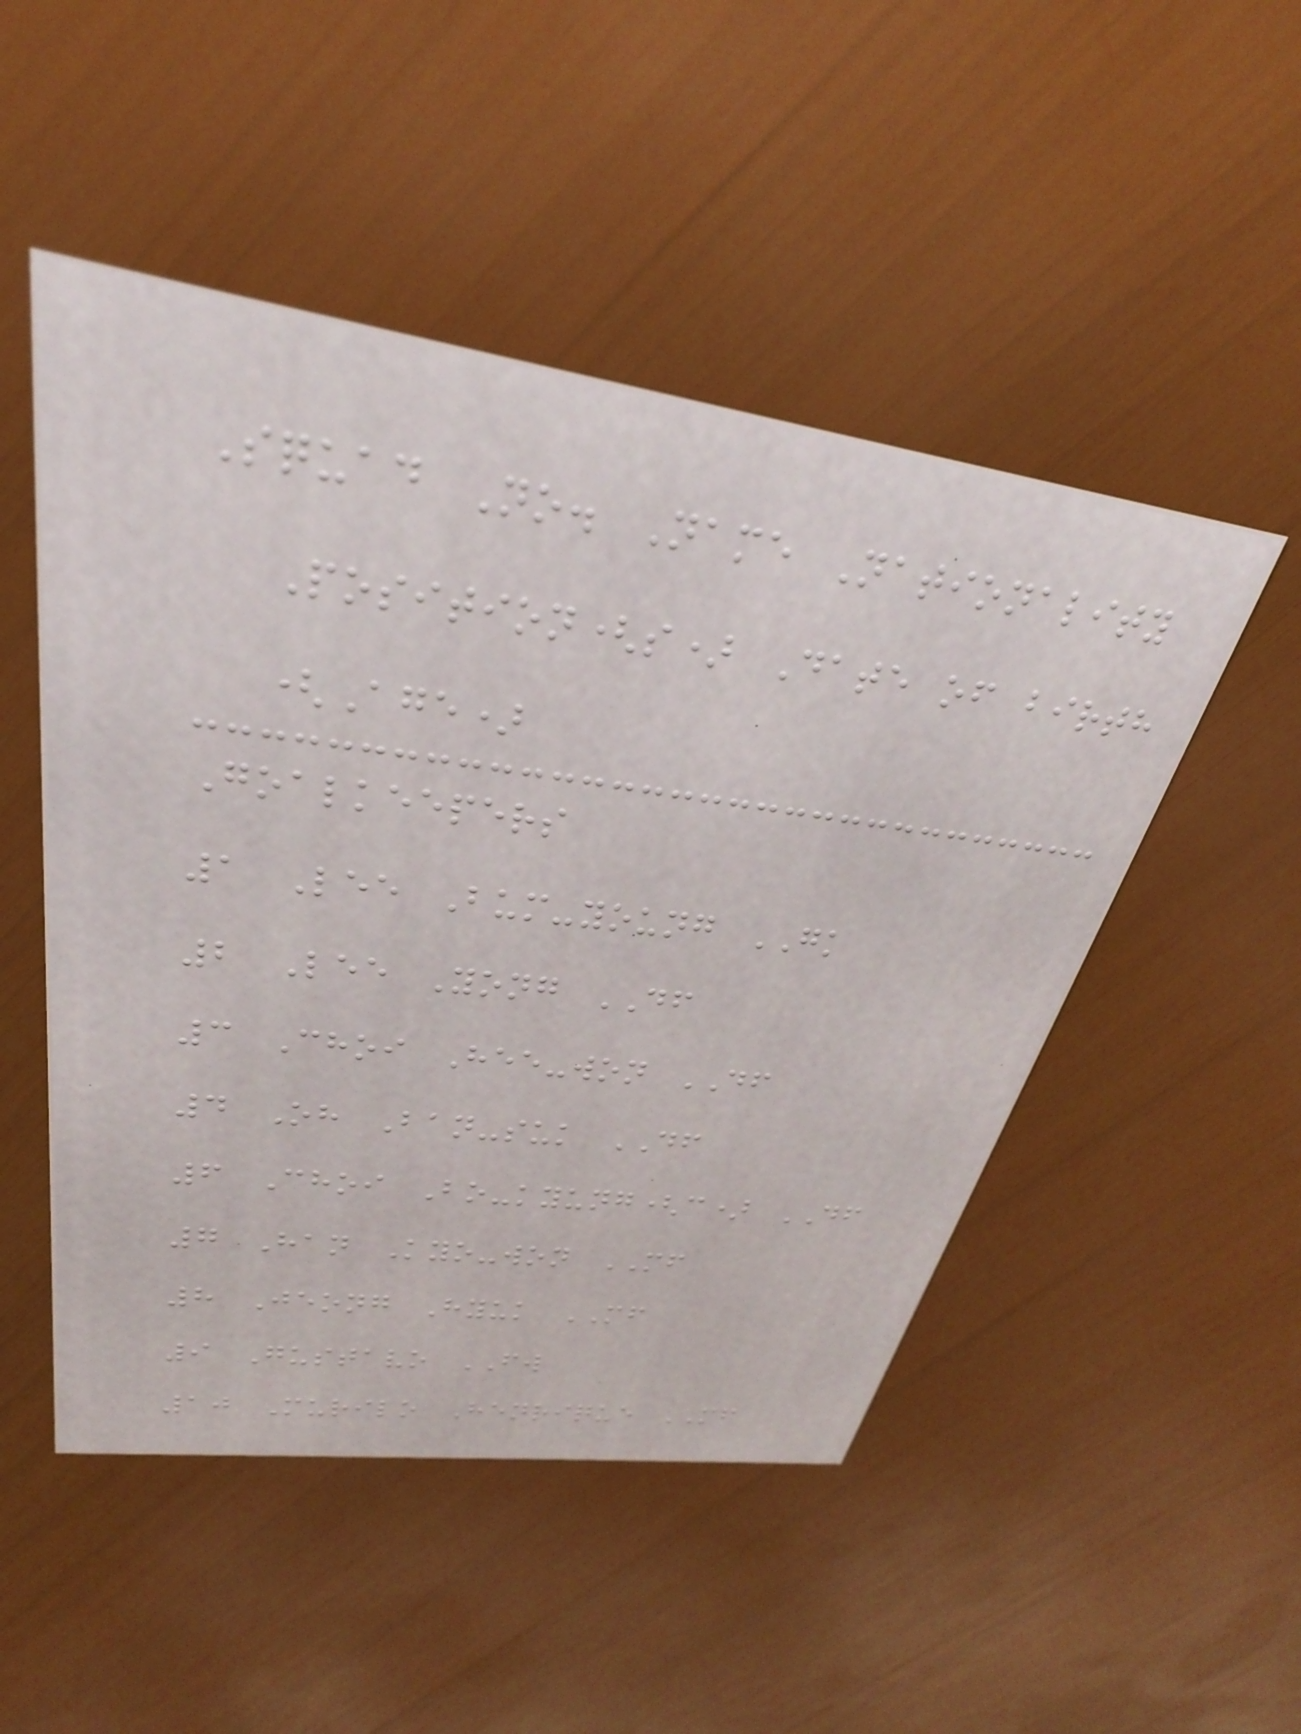Squad No. Name Nationality
Position(s) Date of birth
(Age)
Goalkeepers
1 Lee Bum-young GK
2 Lee Yong DF
3 Choi Hee-won DF
4 Oh Ban-suk DF
6 Choi Bo-kyung(c) DF
7 Han Kyo-won MF
8 Jeong Hyuk MF
9 Gustavo FW
10 Murilo Henrique MF
